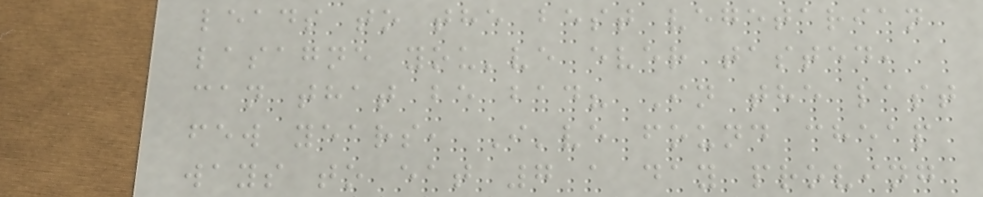leads to the best vegetarian
lasagne you've ever tasted,
can that be bad? In the last
few years, I've found cheap
ways to eat 7 a day proving
